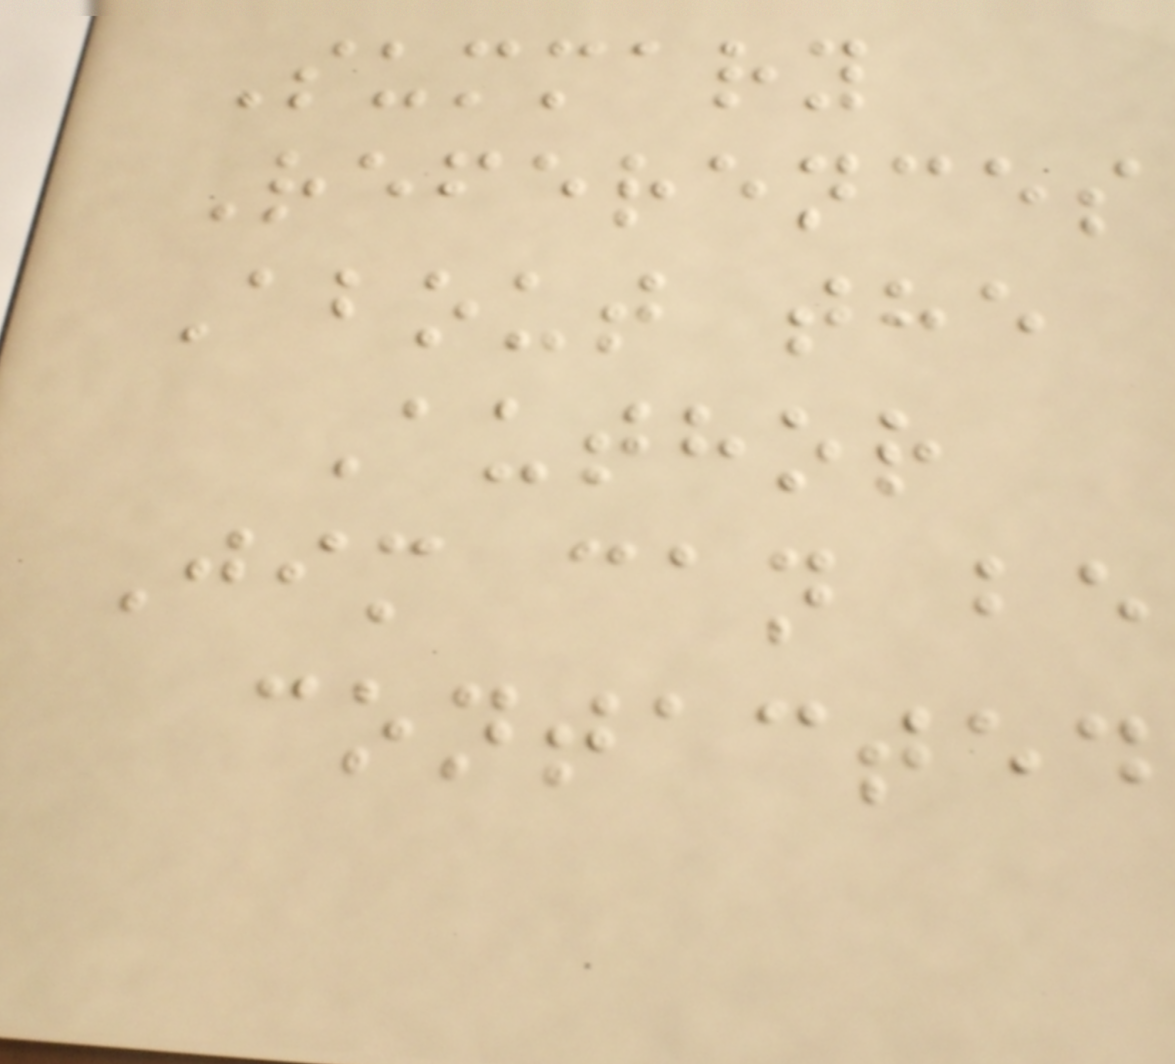Summary
References
About the
Author
Jim can be
contacted
